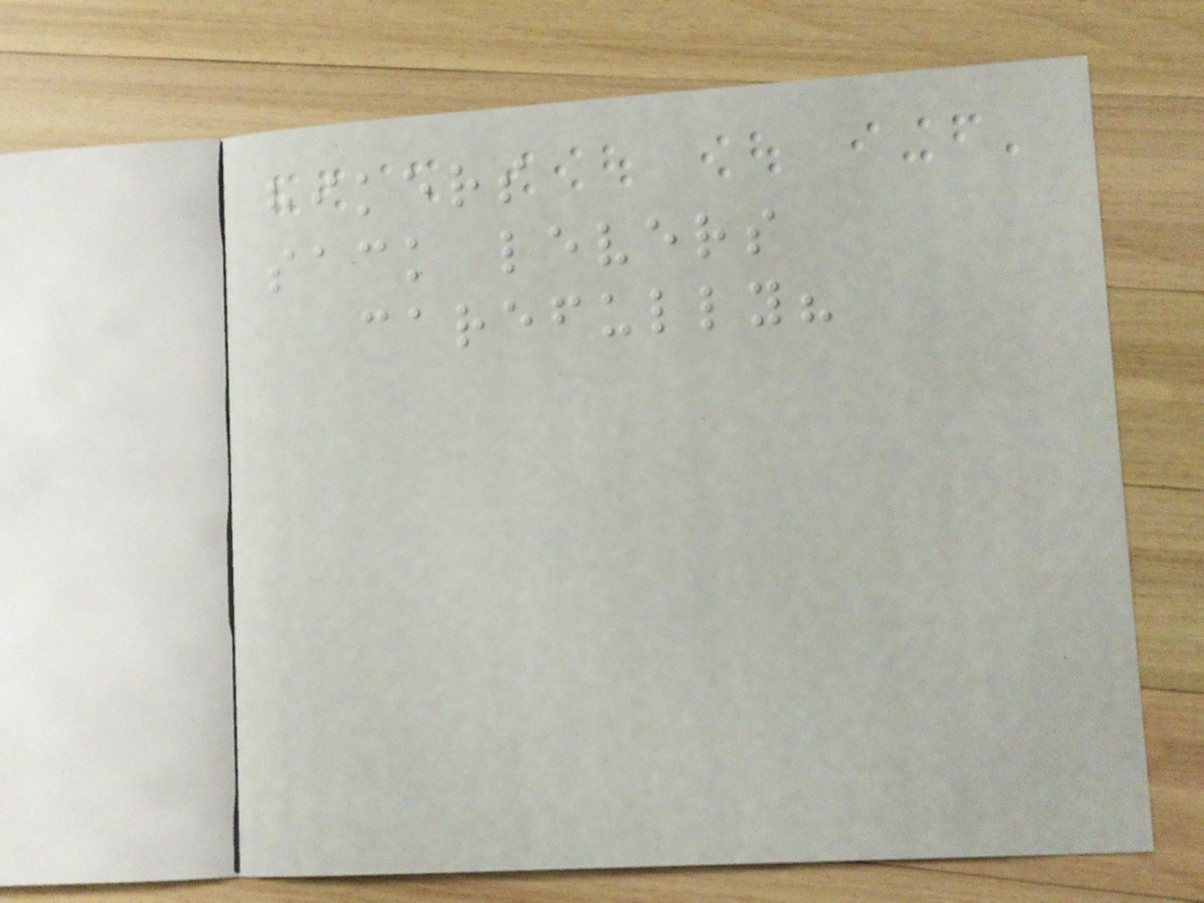hikers
sack levers
carefully?
